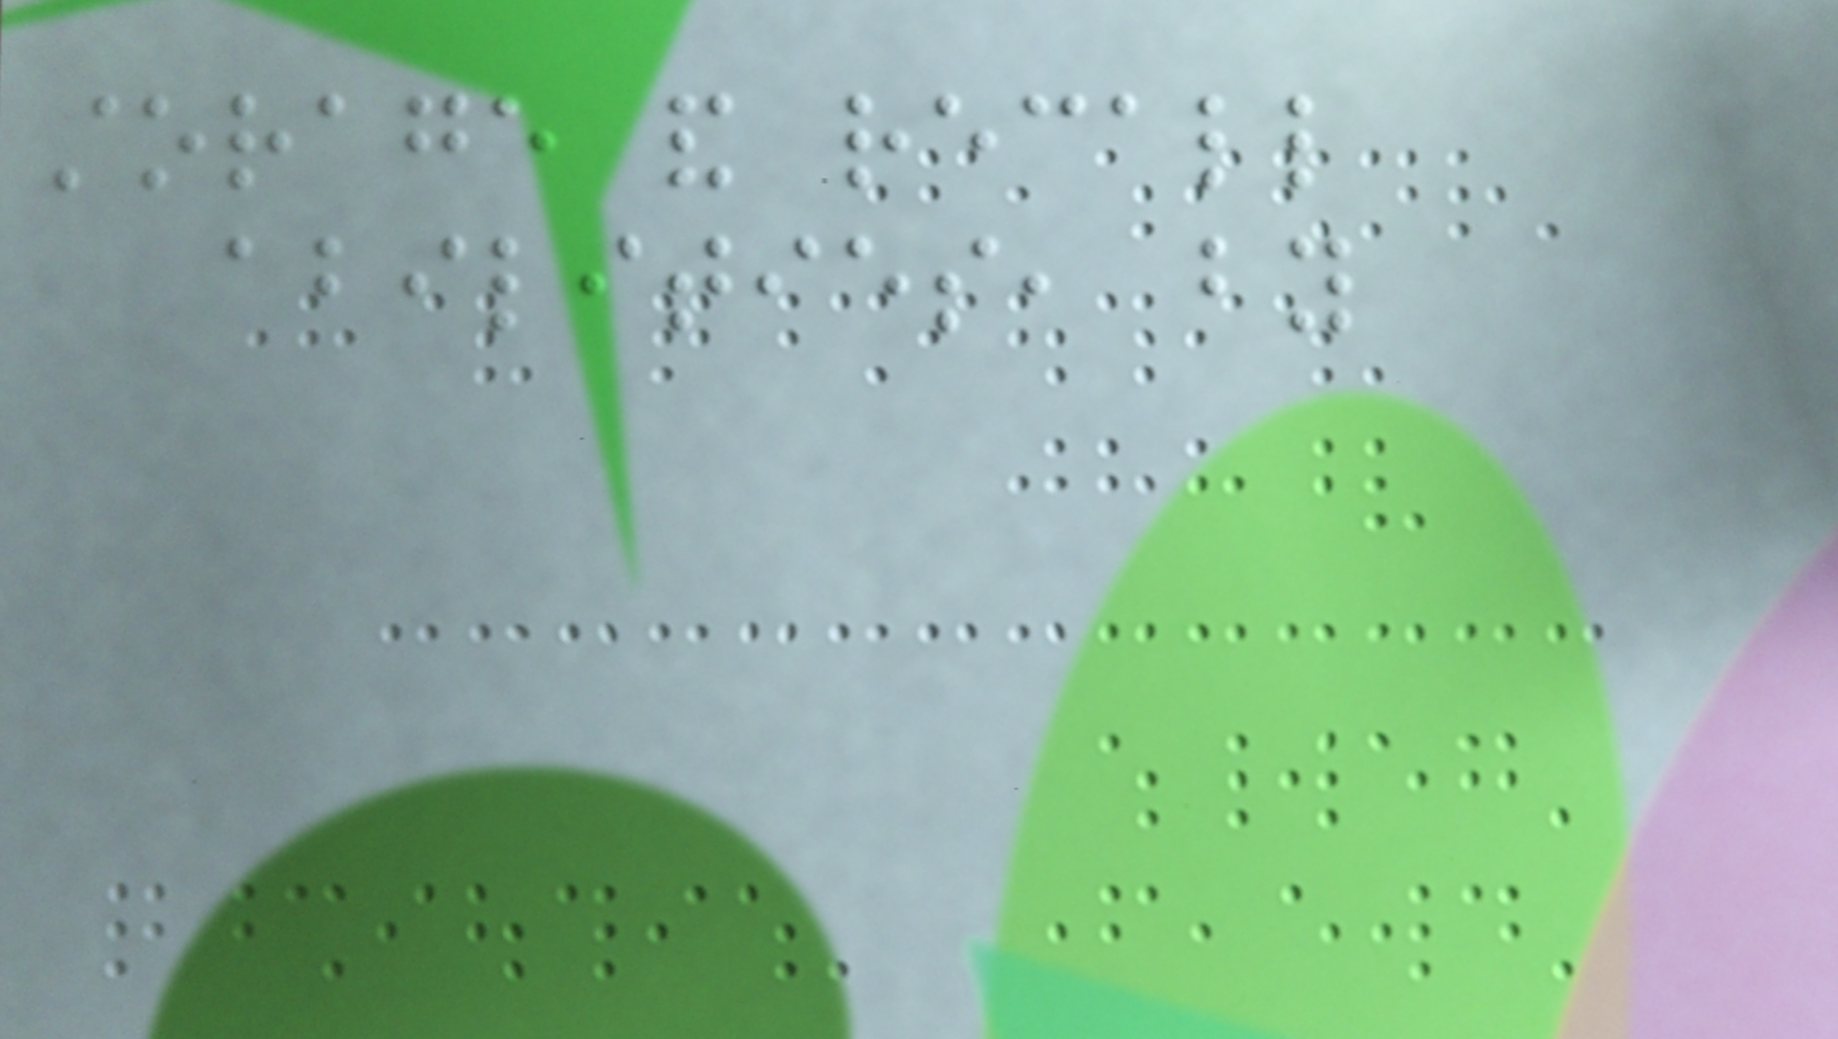storage and recall
abilities, by
